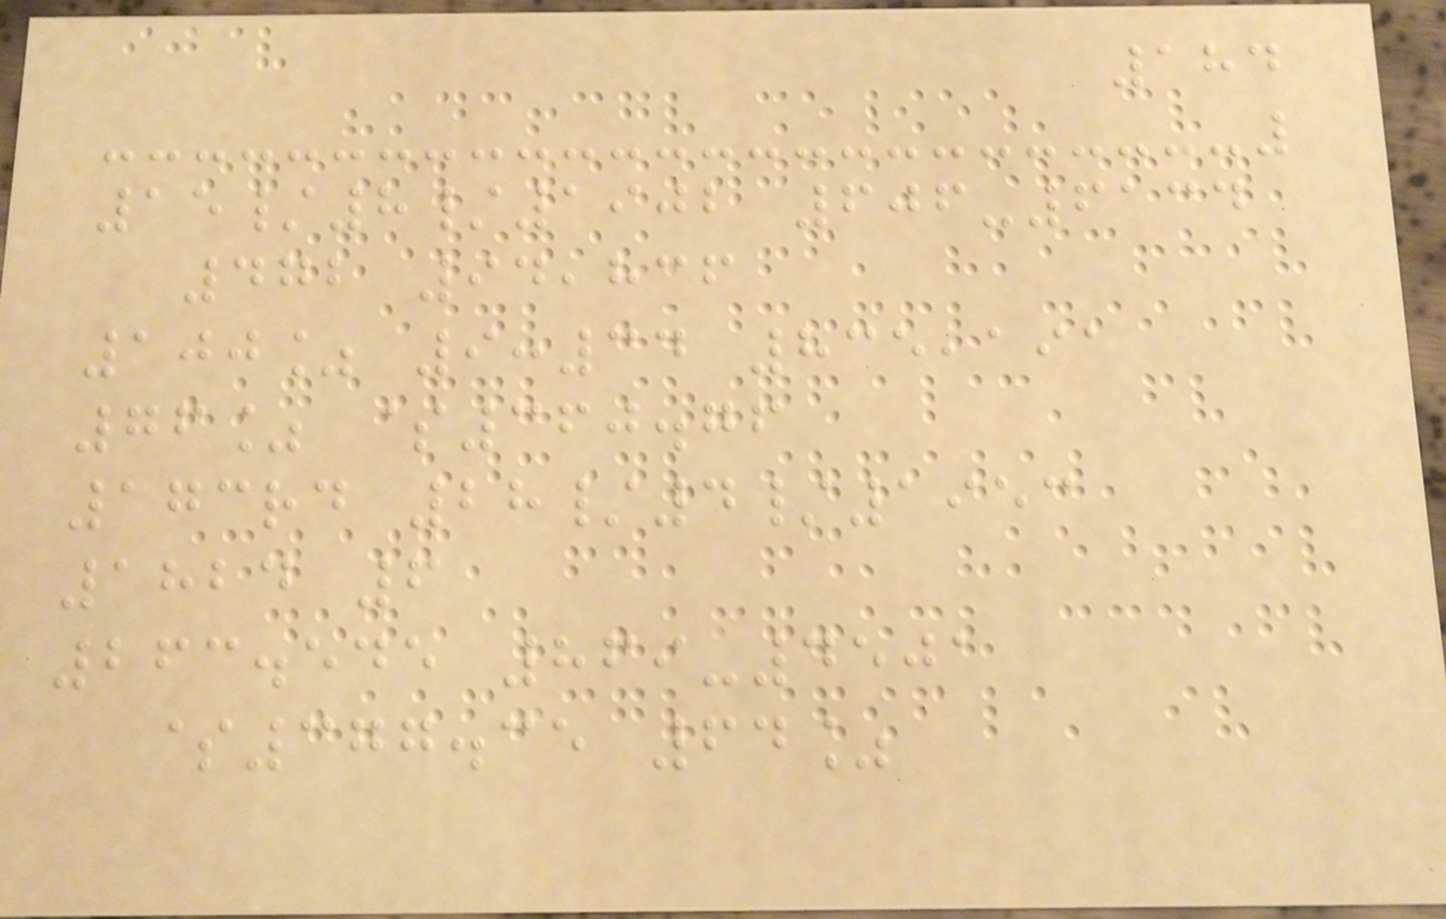184
15/8/1902 606-6134
472 94,836
100% 9:34 835,191
76% $360.76
173rd 28/4/1953
1824 6
263.545 869-4501
$377.35 64%
